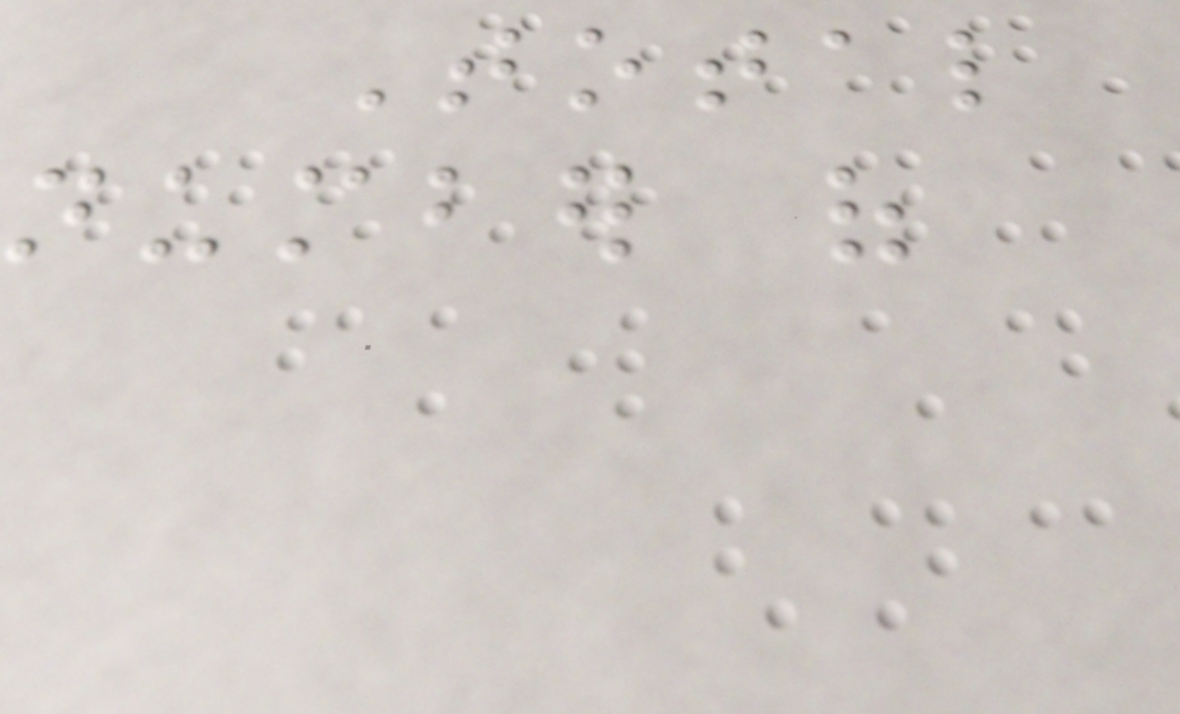Total
number of
